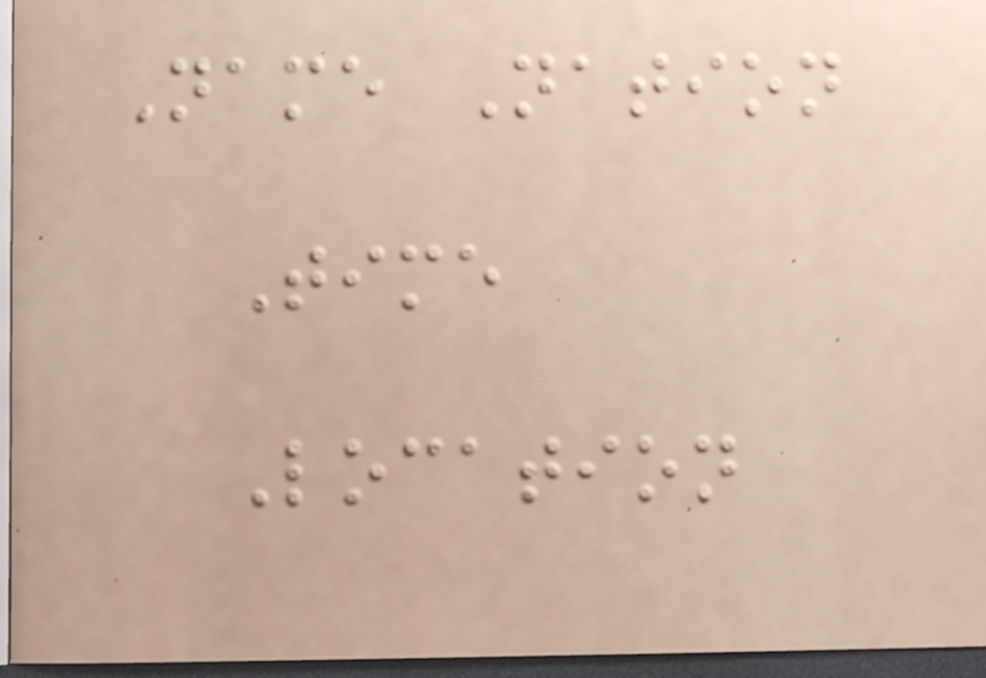Name Nation
Time
Location
